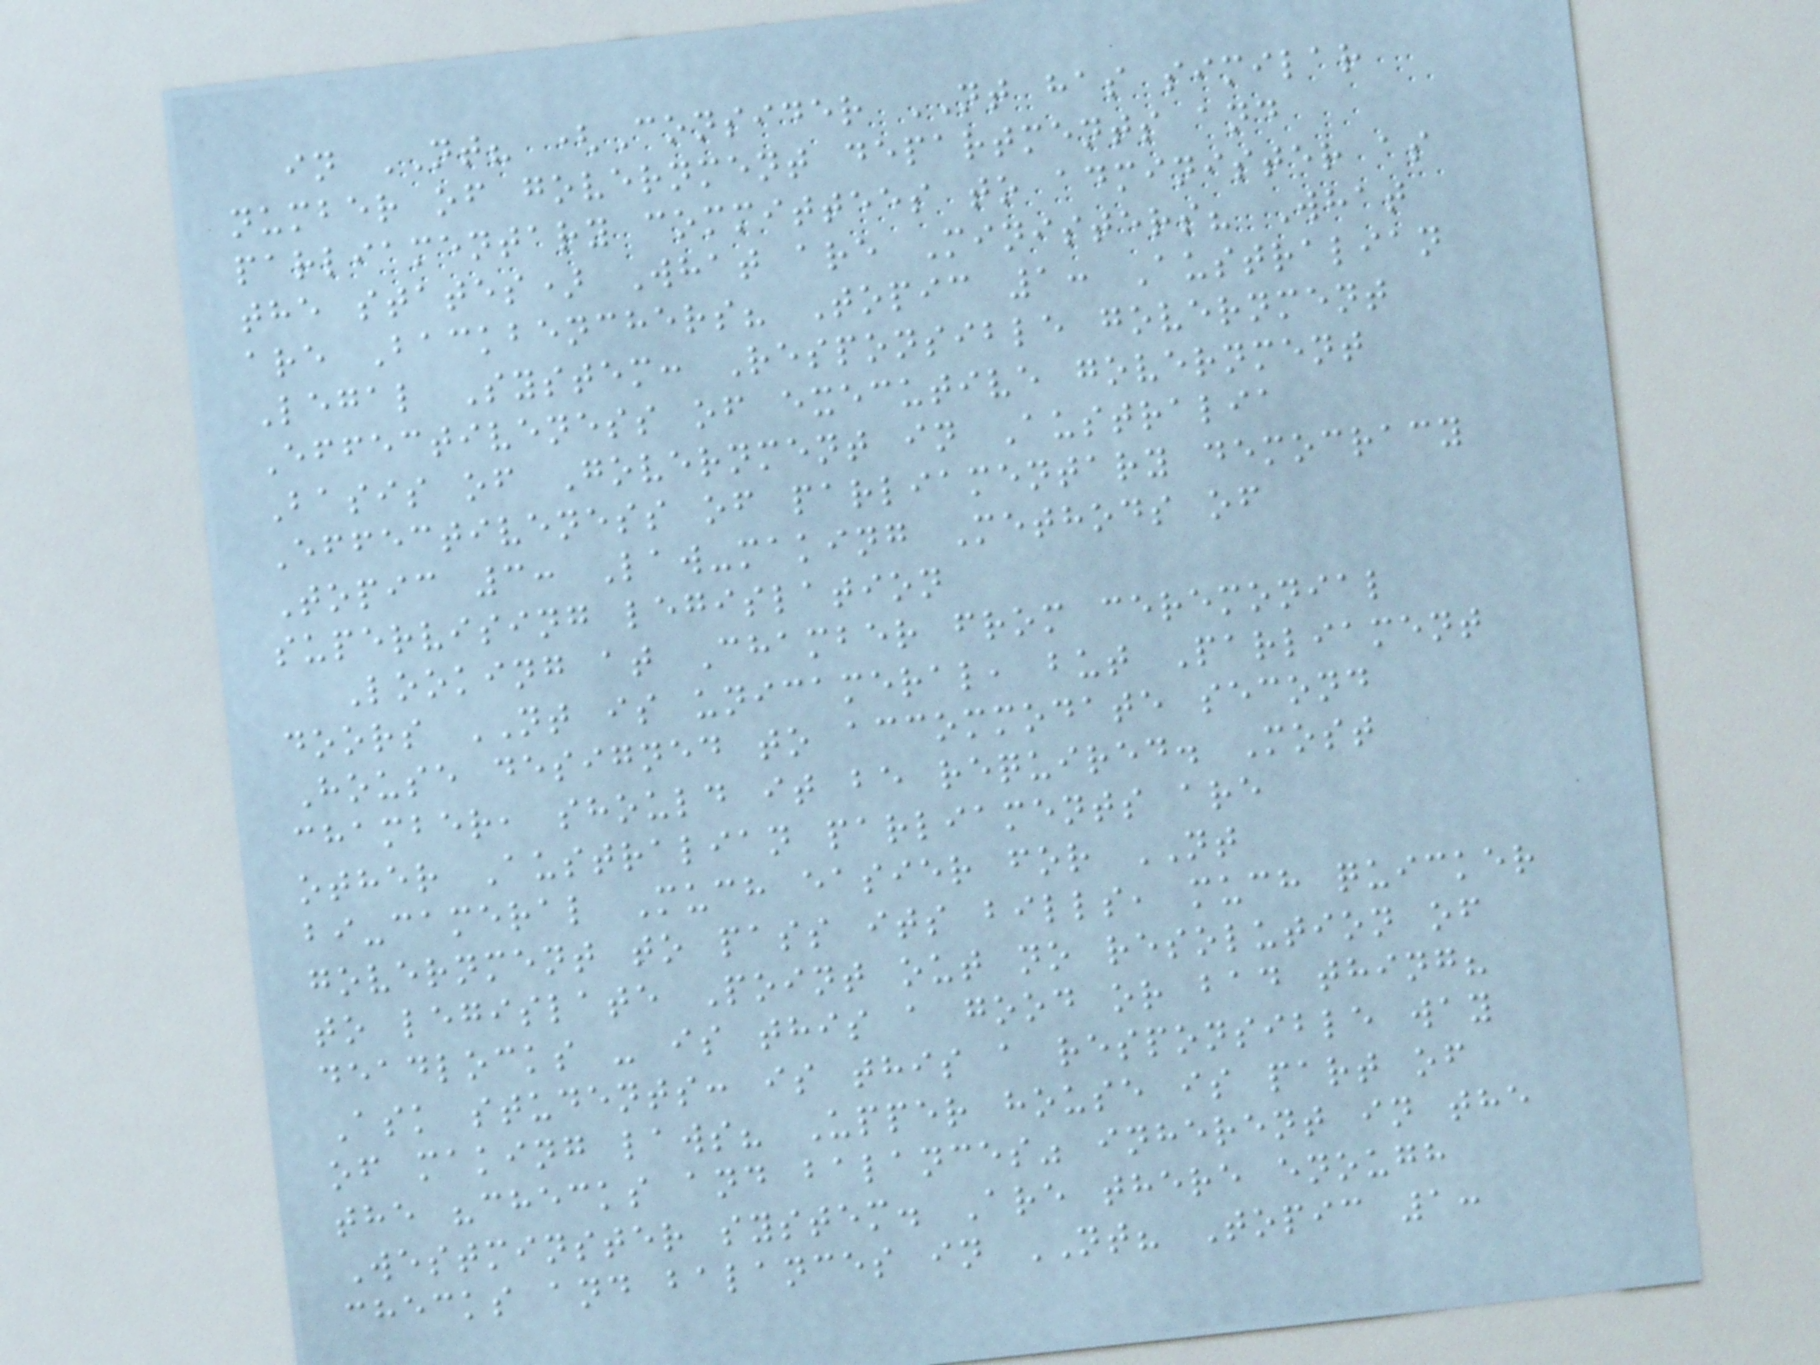in NT? (Consider NT has similar
number of government departments and
parliamentary committees to administer as
the states) What are Ministers? What
are Backbenchers? Topic 1: Australian
Legal System: Responsible government
Effectiveness of executive government
Basis of Government in Australia
Effectiveness of parliamentary democracy
Topic 3: Law-making Methods of
supervising legislation
Looking at Chamber from ceremonial
doors NT is unicameral, but Parliament
House designed to accommodate second
chamber, should it be required. Most
other Australian parliaments are
bi-cameral Much easier for NT
government to pass its bills, much quicker
to legislate Point out no resolution of
deadlocks - is this a good or bad thing?
Ask students: is this a responsible way
of making laws? Upper house is part of
the "checks and balances" inherent in the
Westminster system. Are there enough
checks and balances in NT? Topic 1:
